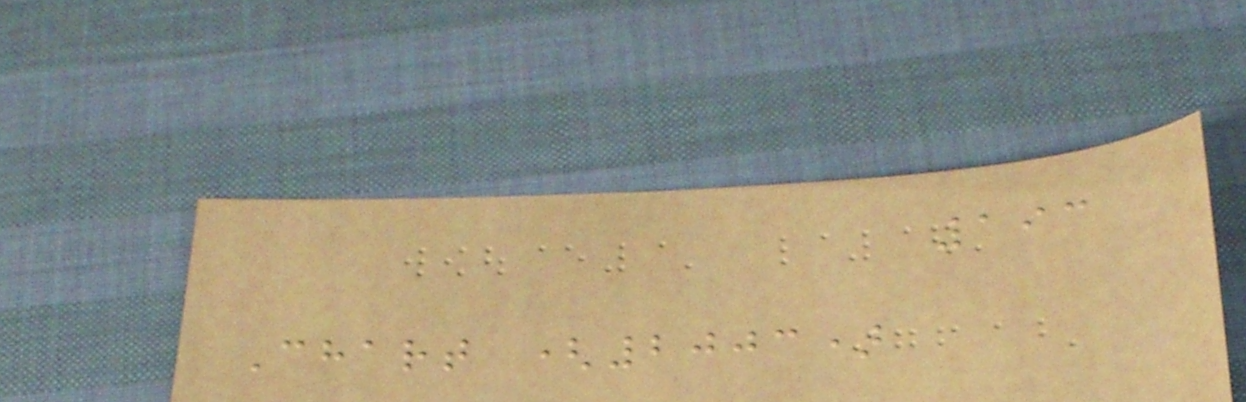193
Chart (2003)
